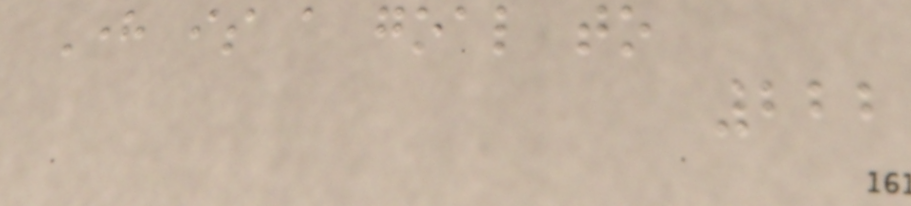Here is a goal to
222
